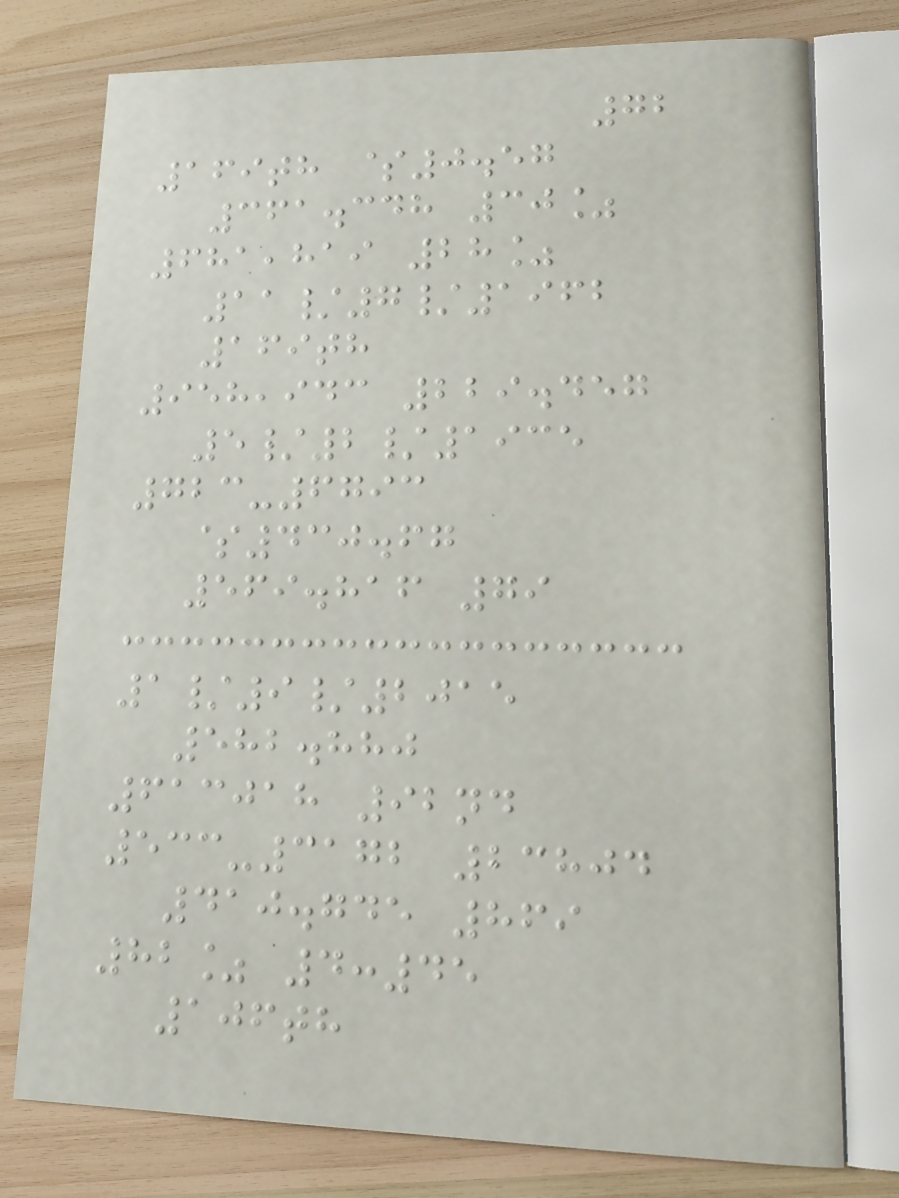72
169th $0.57
361.348 30%
681,819 28%
11/7/1962
169th
958,943 229.457
5/2/1935
723-6793
$430.67
569.816 79
1/9/2015
582.880
613018 92nd
533-3172 23804
410.745 869
82% 4:45
106th
